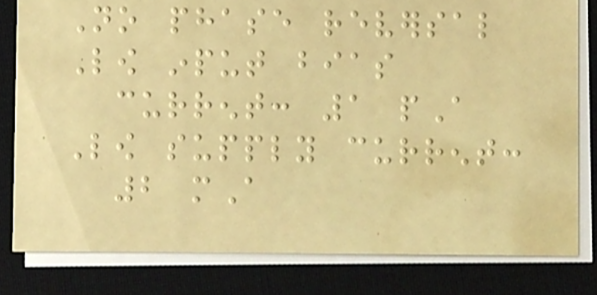No phase reversal
Low input bias
current: 1 pA
Low supply current:
2 mA
